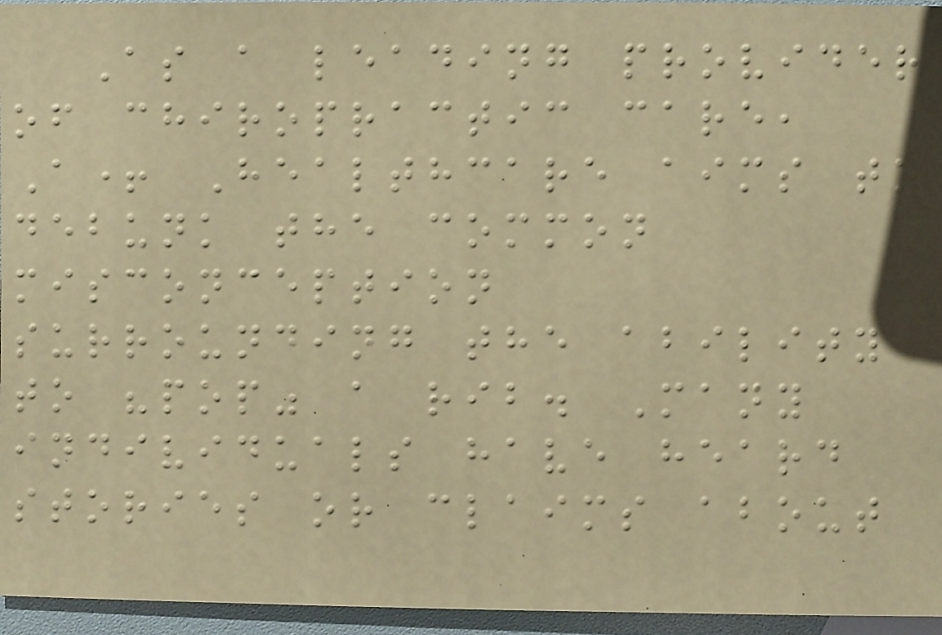As a leading provider
of chiropractic care,
A+ Healthcare aims to
debunk the common
misconception
surrounding the ability
to "pop" a rib. Many
individuals have heard
stories or claims about
